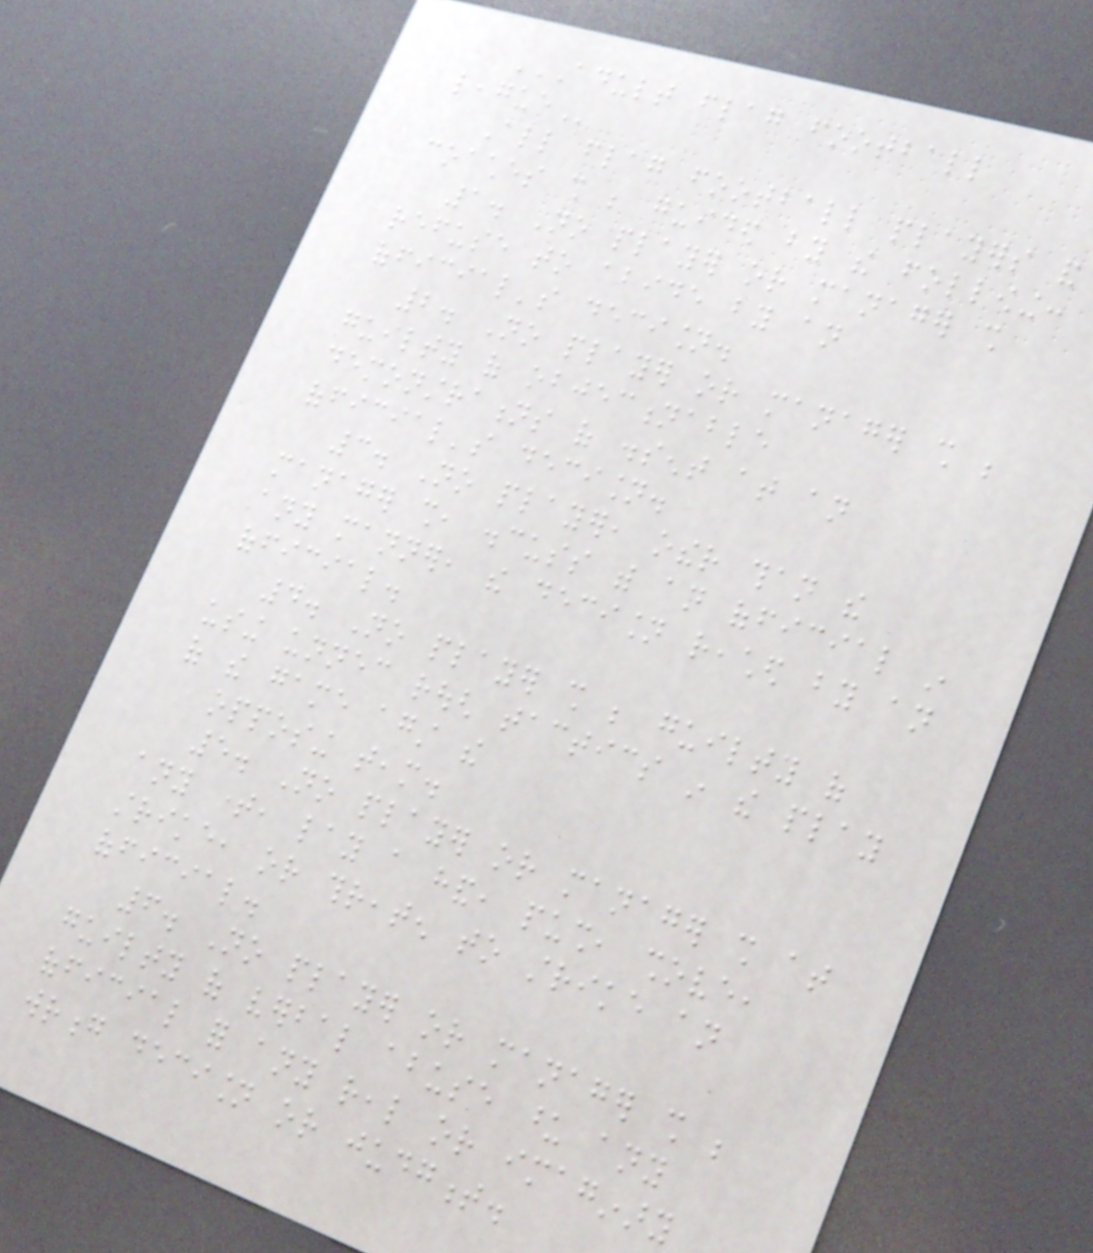ADULT FLAG FOOTBALL
LEAGUE
All flag football players and
coaches shall be guided by the following:
1. No player or manager shall
refuse to abide by an
official's decision.
2. No player or manager shall be
guilty of objectionable
demonstrations of dissent at an
official's decision.
3. No player, other than the
manager shall, discuss with an official in
any manner, the decision reached by an
official.
4. No player shall be guilty of
using unnecessary rough tactics in the play
of the game against the
opposing team.
5. No player or manager shall at
any time, lay a hand, push, shove,
strike, or threaten to strike an
official.
6. No player or manager shall be
guilty of verbal abuse upon any
official for any real or imaginary
wrong decision or judgment.
